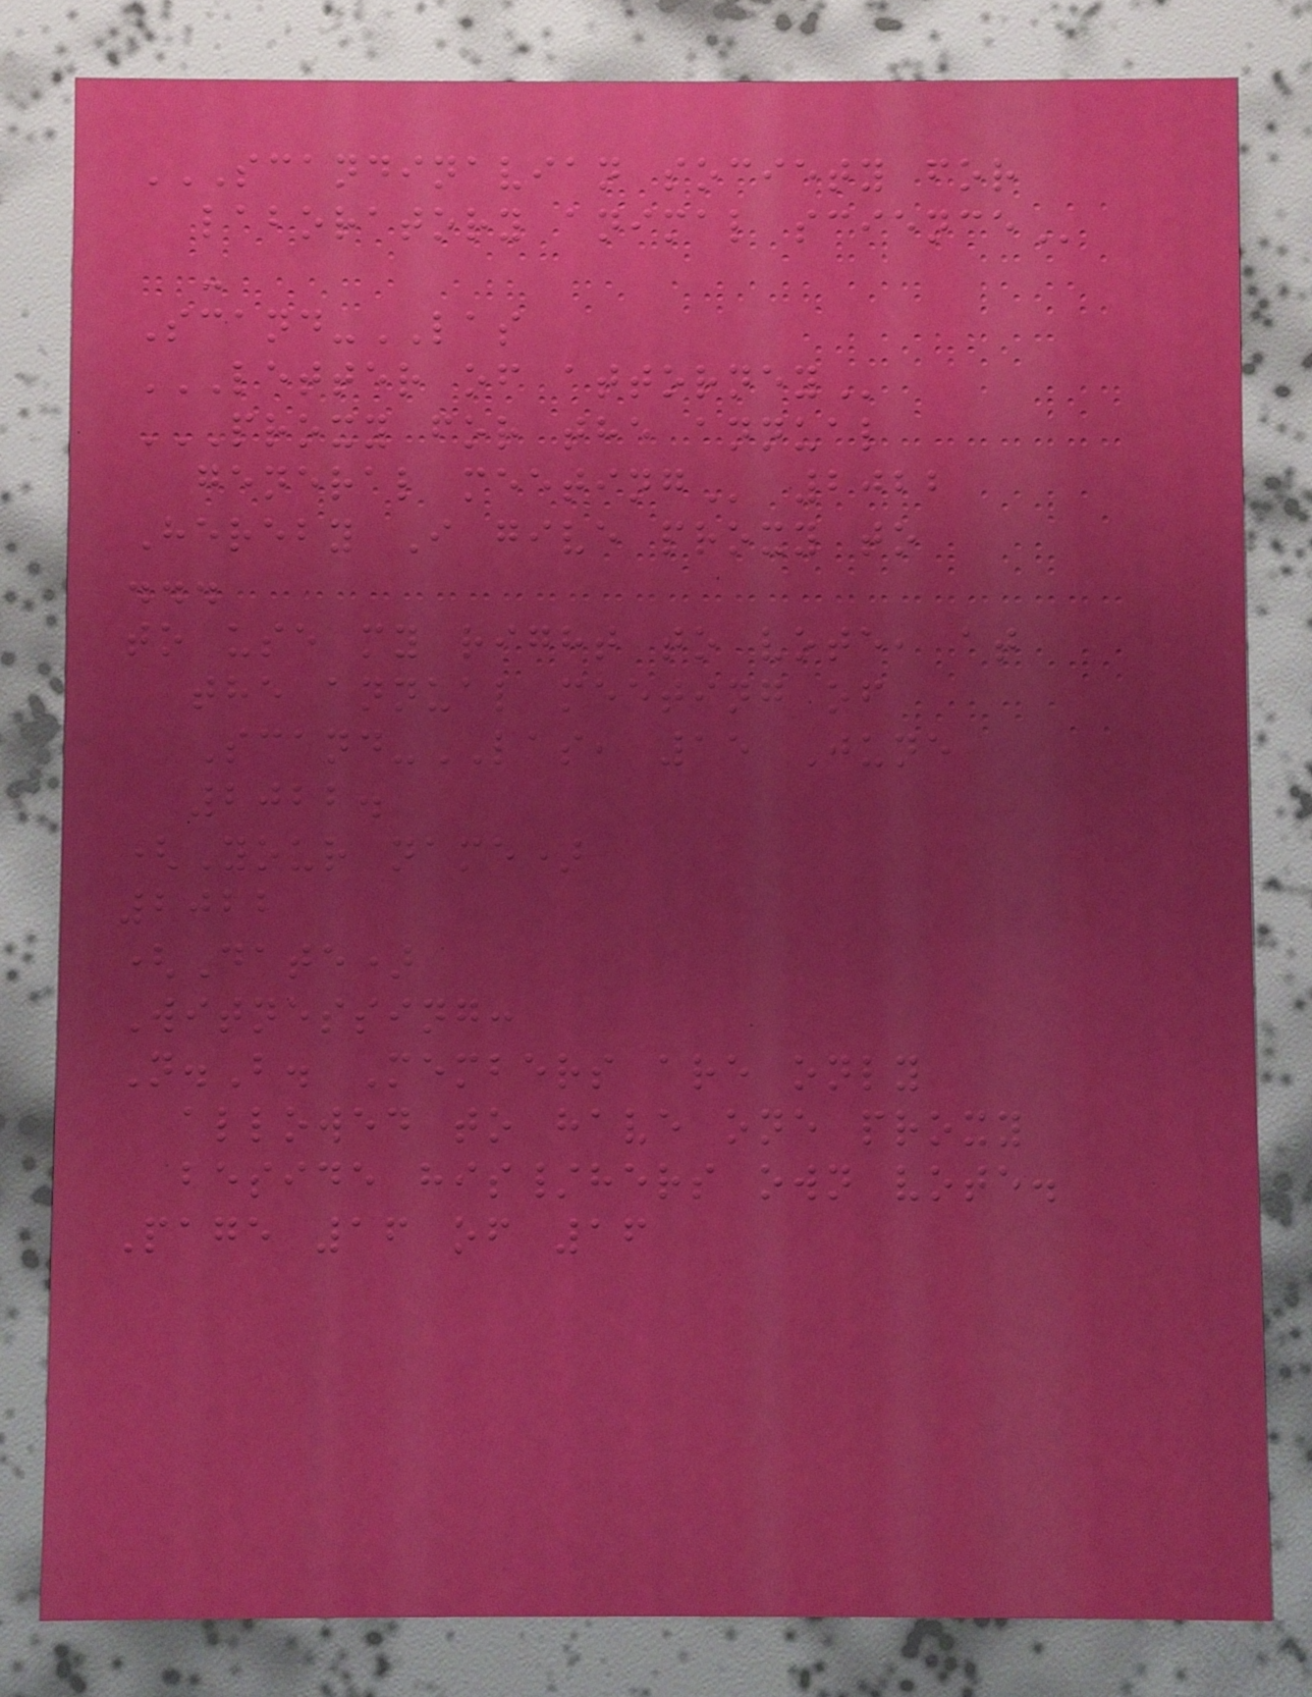SCANDINAVIAN SOCIETY FOR
LABORATORY ANIMAL SCIENCE
-
Scand-LAS
LETTER OF ATTORNEY
PROXY FOR THE ANNUAL
GENERAL MEETING 2022
Hereby I give proxy to
...
to use my right to vote, at
the annual meeting of
Scand-LAS, 15 June
2022.
(Your name)
2022
(Date)
Witnessing:
N.B. Members are only
allowed to have one proxy
beside his/hers own vote.
Page 16 of 16
